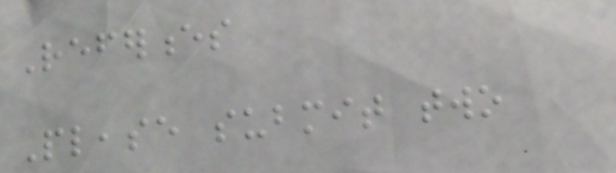References
Please submit two
